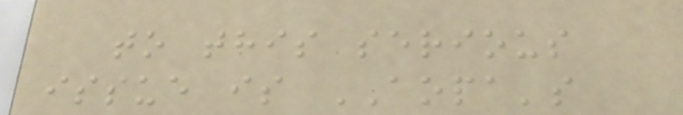to this serious
issue is AOPA's
